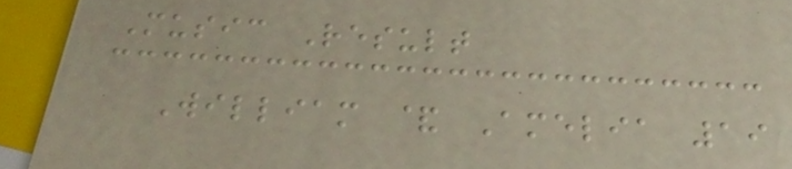Music Result
William & Amelia 19
